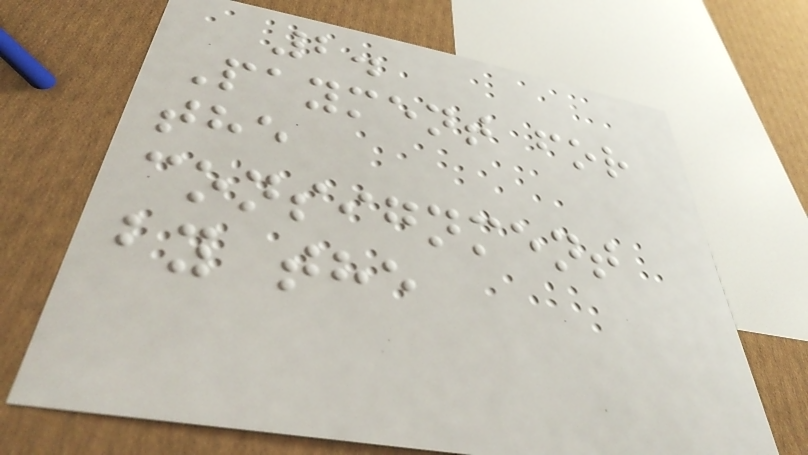2.
Payment for
the
consignment
by the
